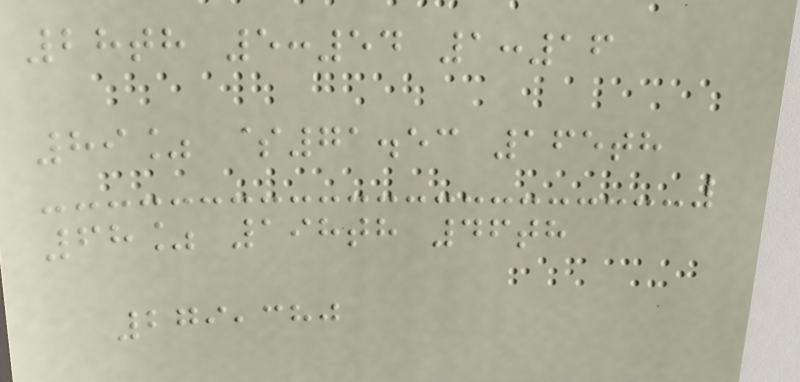28th 5:54 1:16
89% $71.53 165th
68% 198th 46th
279,380
